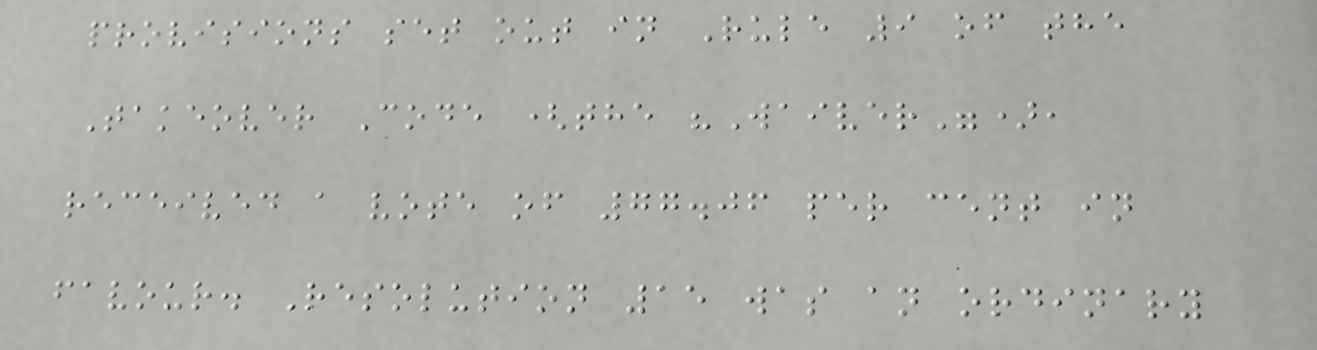provisions set out in Rule 9 of the
Takeover Code (the "Waiver"),
received a vote of 77.06 per cent in
favour. Resolution 15 was an ordinary
